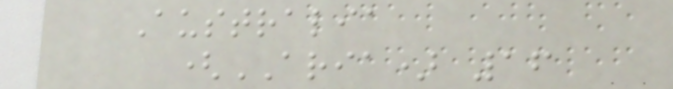Australia
(ARIA) 16
